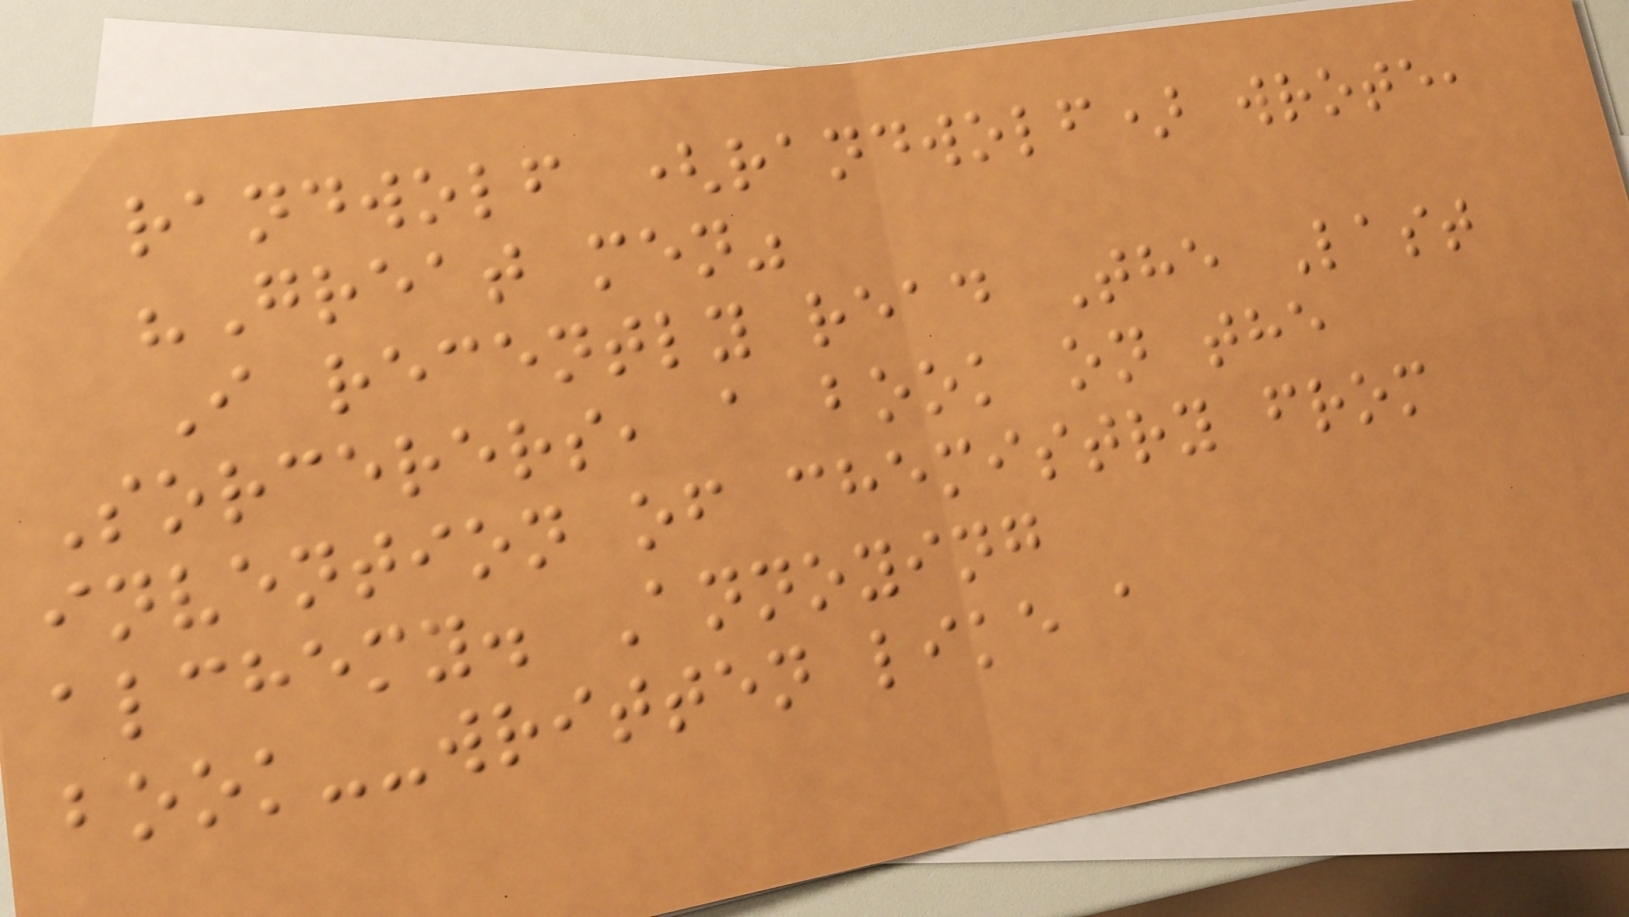randwolf (randwolf) wrote,
"Great men"
I recently read The Last
Sorcerers, a book on the
invention of chemistry from
alchemy. Annoying
book--written like a
